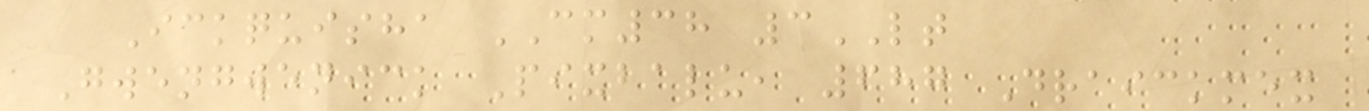Ickquisha CM38 3LT
Gwengwenick Pixbalu, 687 Draickmex
